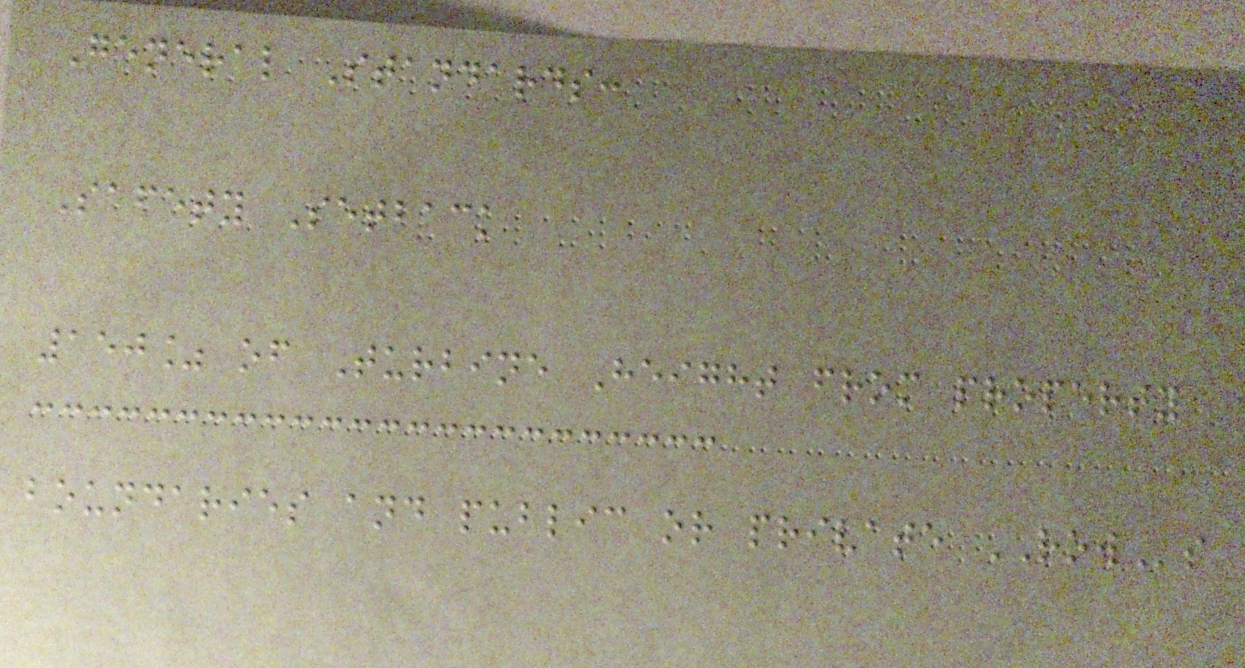General Standards:
Safety Setback
150% of Turbine Height from property
boundaries and public or private ROWs
